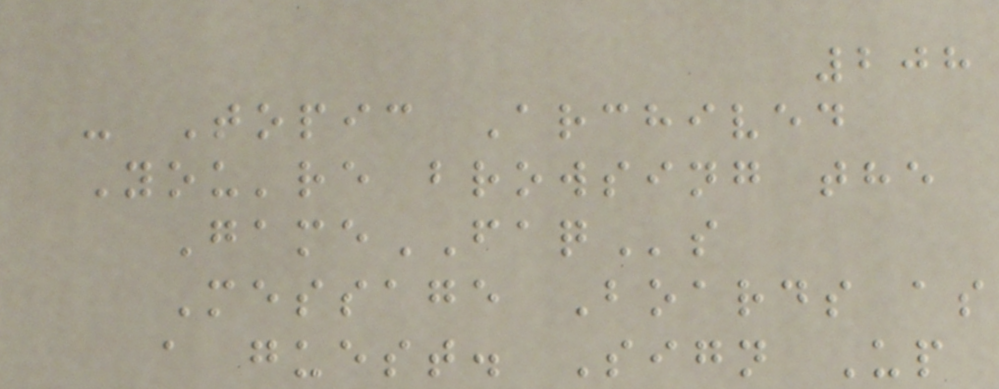208
- Topic Archived
You're browsing the
GameFAQs
Message Boards as
a guest. Sign Up
